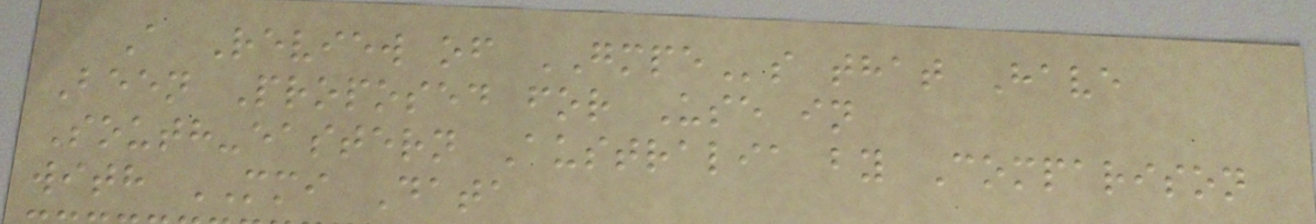A Review of GMPEs that Have
Been Proposed for Use in
South-eastern Australia by Comparison
with MMI Data
